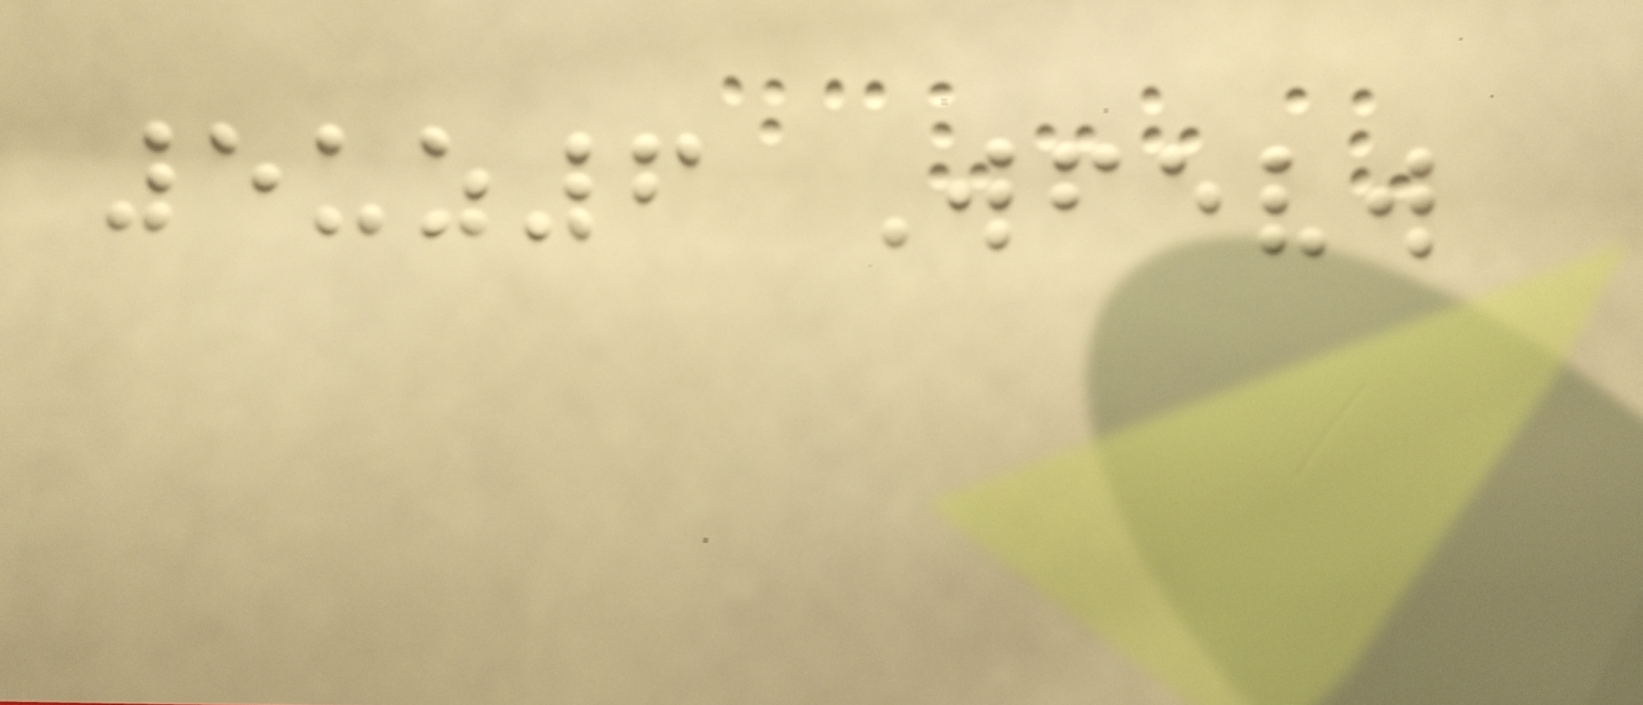5uz6 Wfevw
